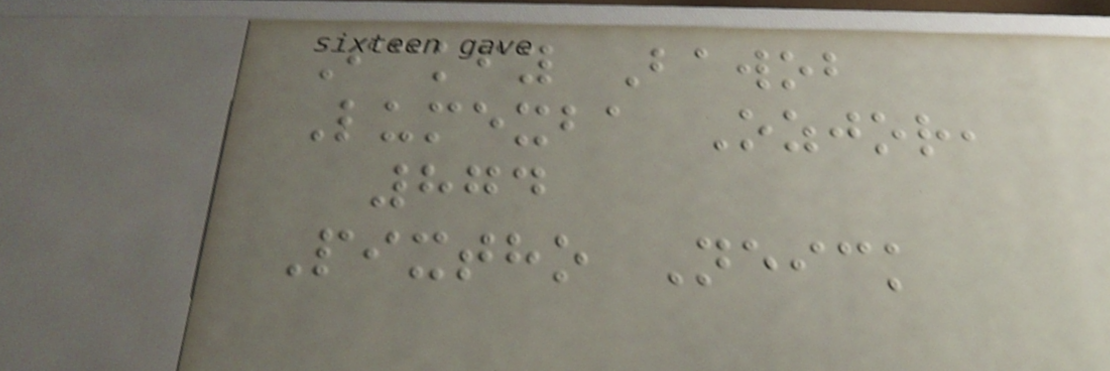Ickfy Bawob
Lumexba Ozjor,
874
Pixtho Neick
